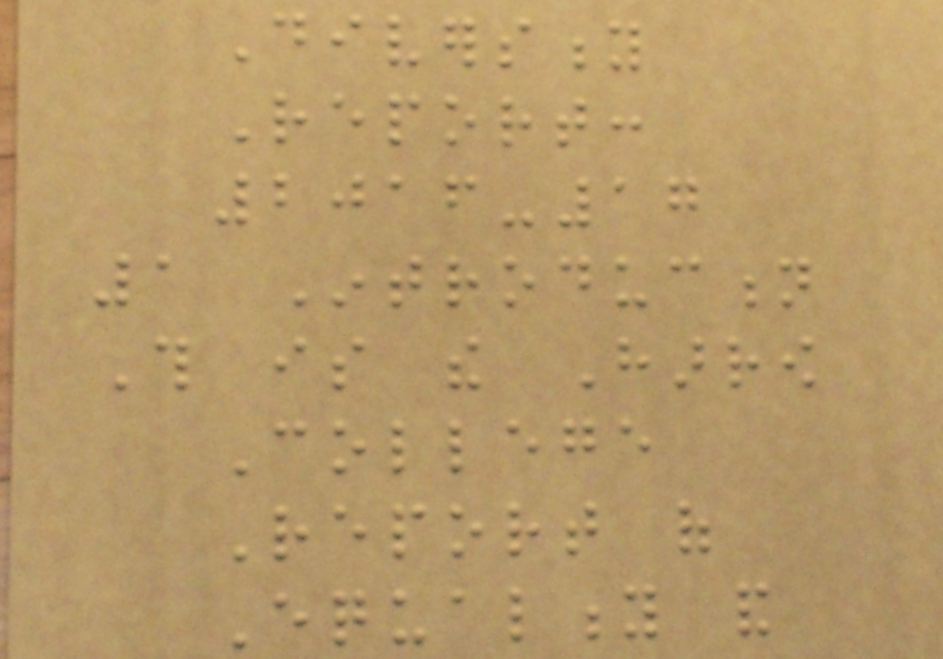Diversity
Report:
2016-17
1 Introduction
This is the Harrow
College
Report of
Equality and
